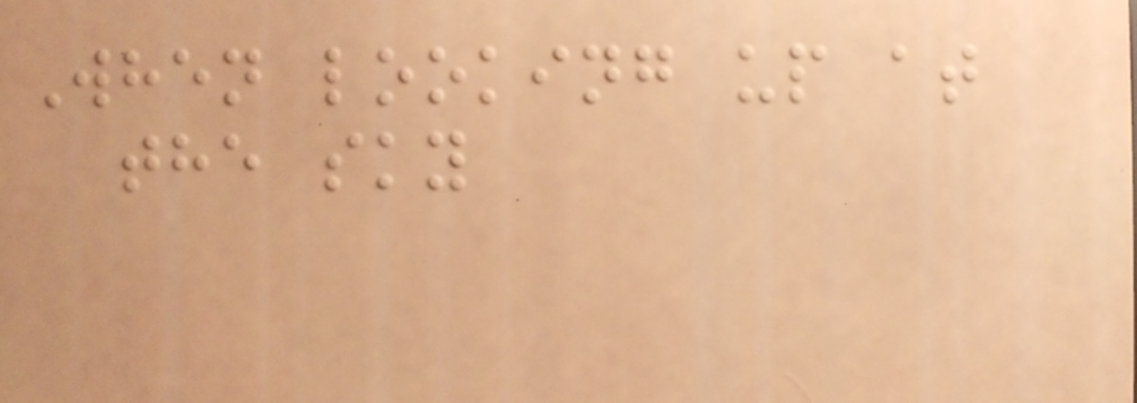When looking up at
the sky
